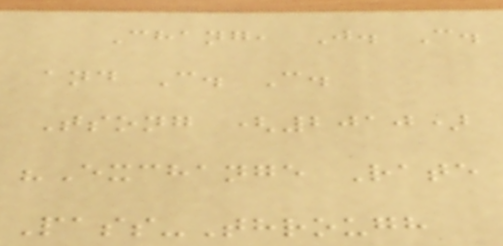Chang, J. C.
and C. C.
Tsong (2010)
"Exchange Rate
Pass-Through
